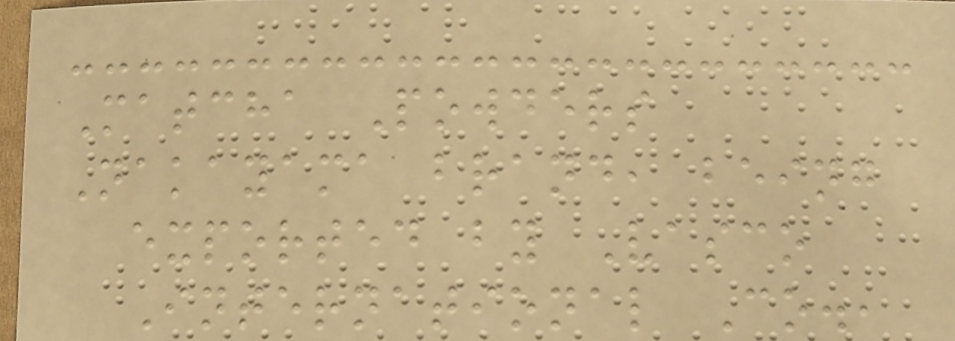Matcha Powders
Nakayama brand, being
exported by Vasco
International Co.,
